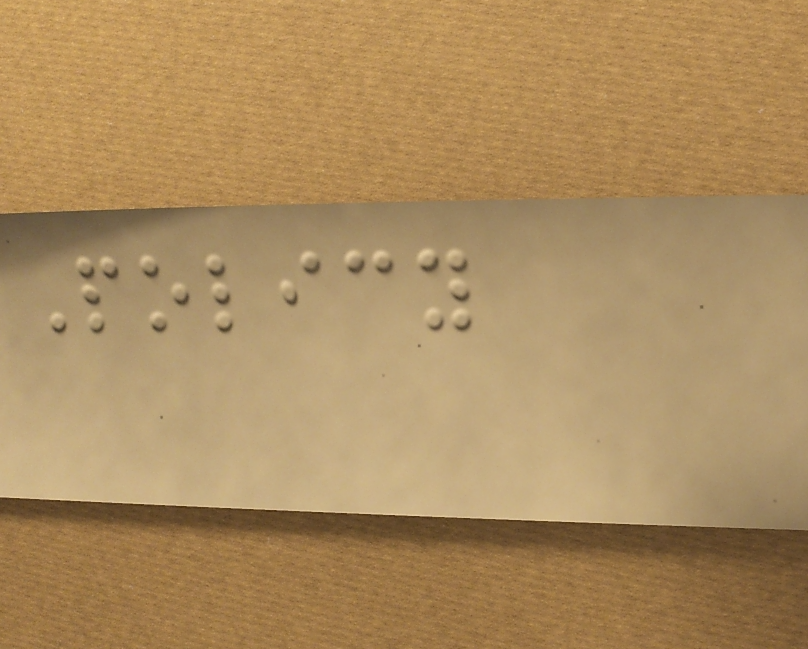Policy
